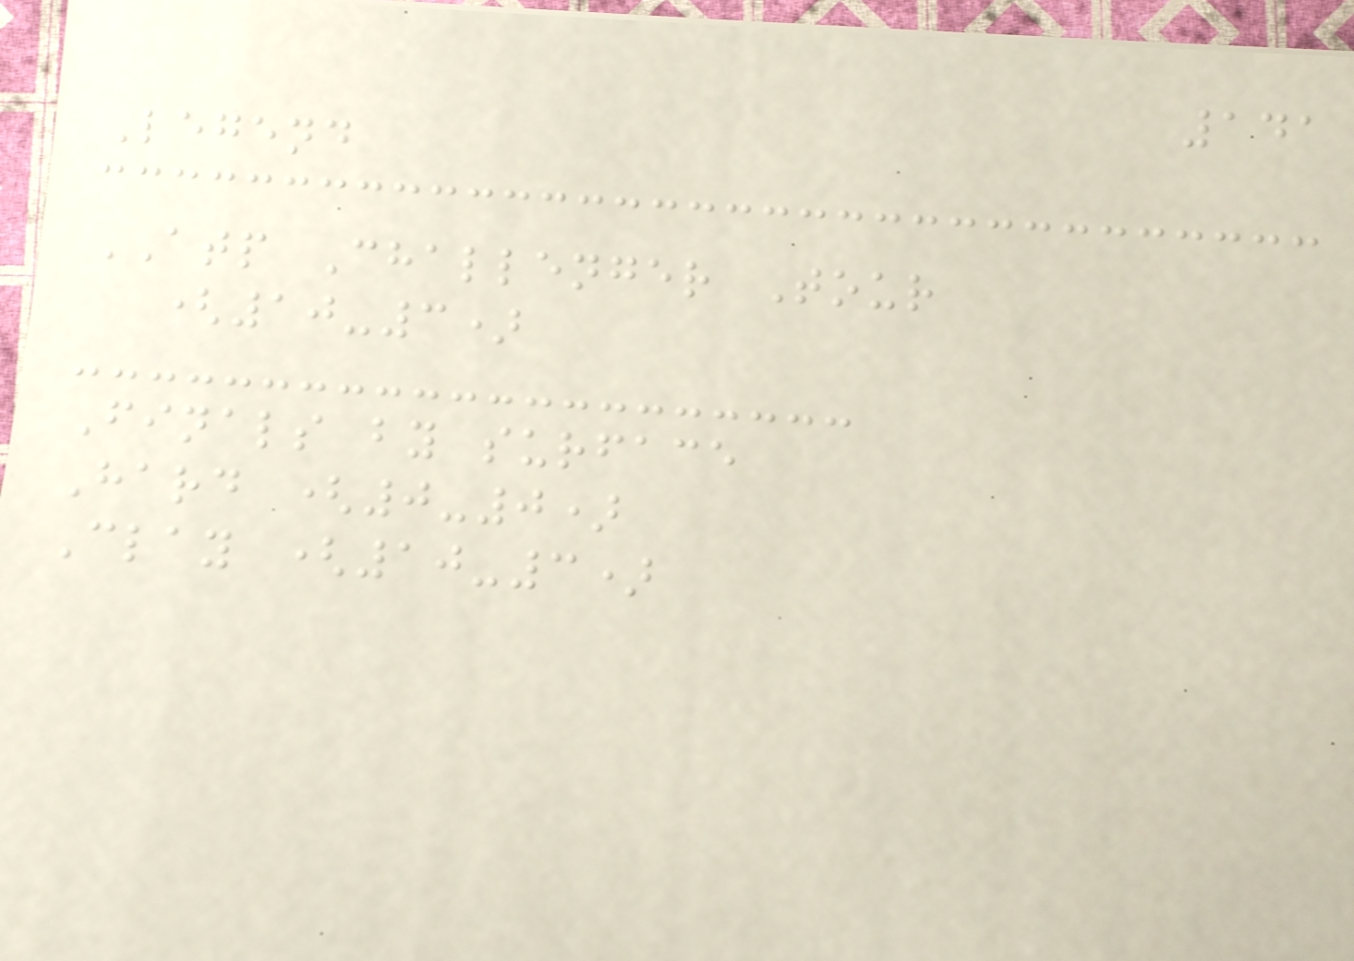141
Legend
ATP Challenger Tour
(10-3)
Finals by surface
Hard (0-0)
Clay (10-3)
